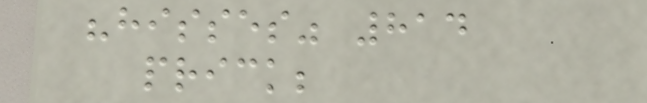"hisses" 814
prick;
